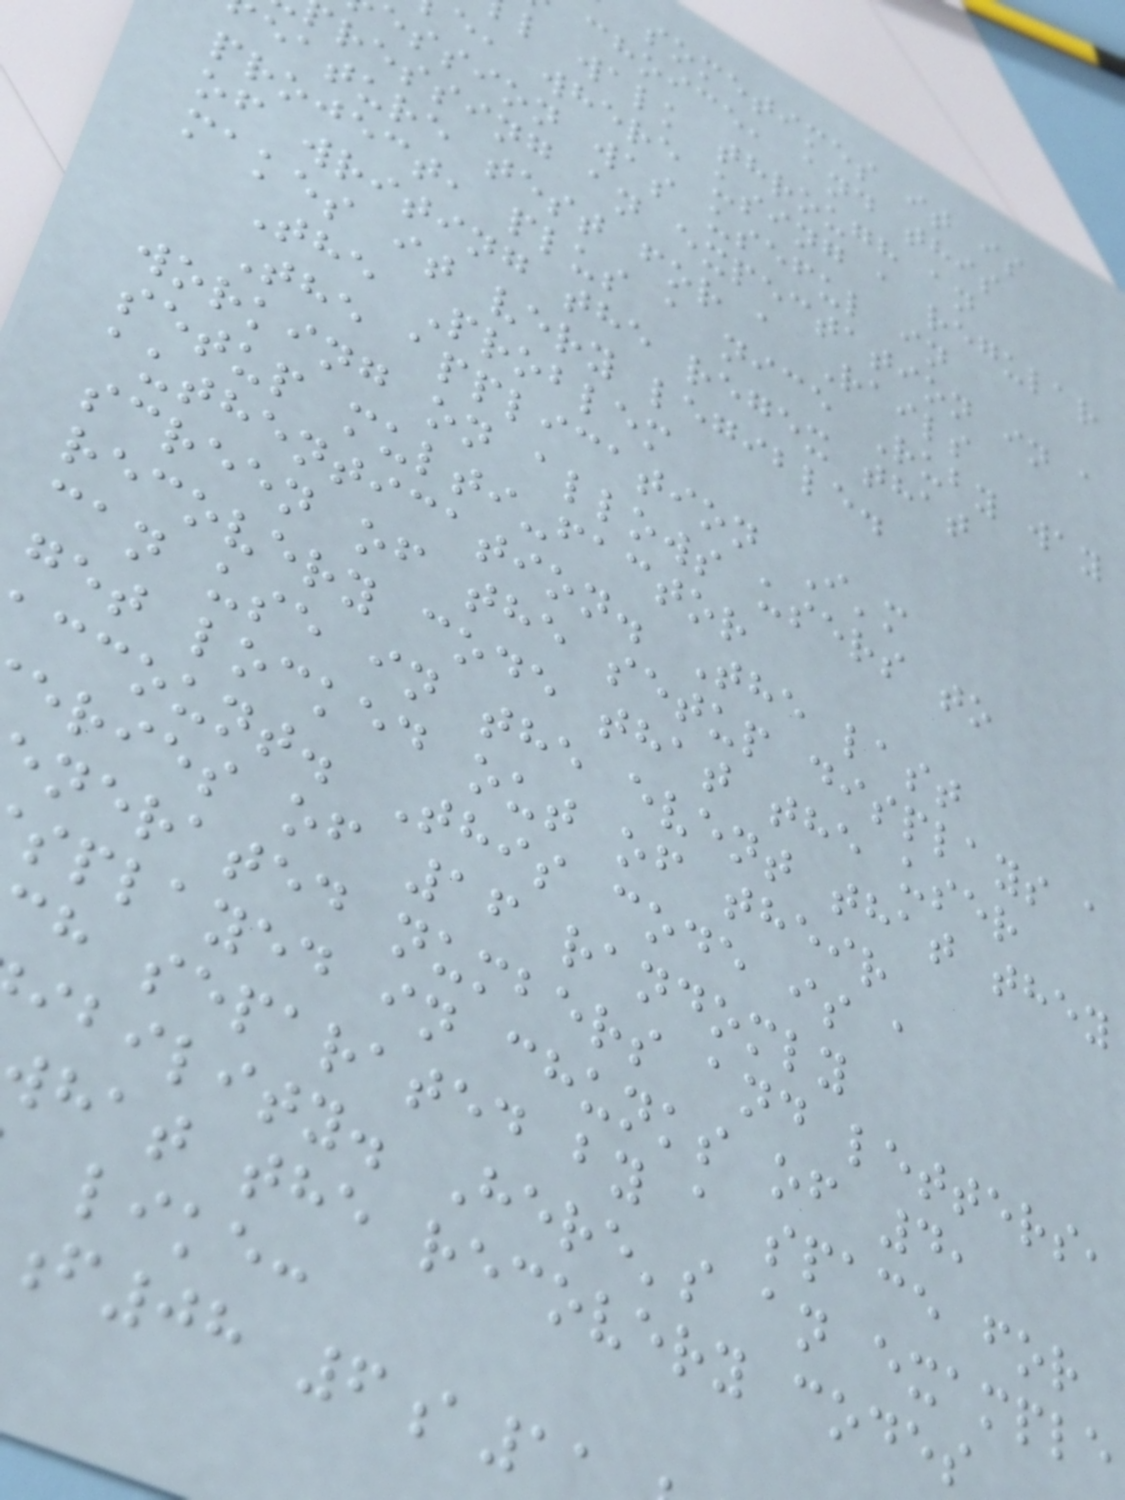sometimes it is
choice, and this
l walk through an
e, where using a regular
ession was useful in
ressing an expectation in a
eature test for a Rails
project, plus a nice Ruby way
of writing the regex that
makes it very legible.
The Problem
The application I'm
working on allows users to
setup multi-factor
authentication. The last
screen of the setup displays a
recovery code that the user
can use in the event that they
get locked out of their
ccount. This code is a
eries of 16 randomly
nerated numbers and letters,
splayed in chunks of 4,
h separated by a space for
ibility. Here's an example
hat the recovery codes
like:
f08 6a1
